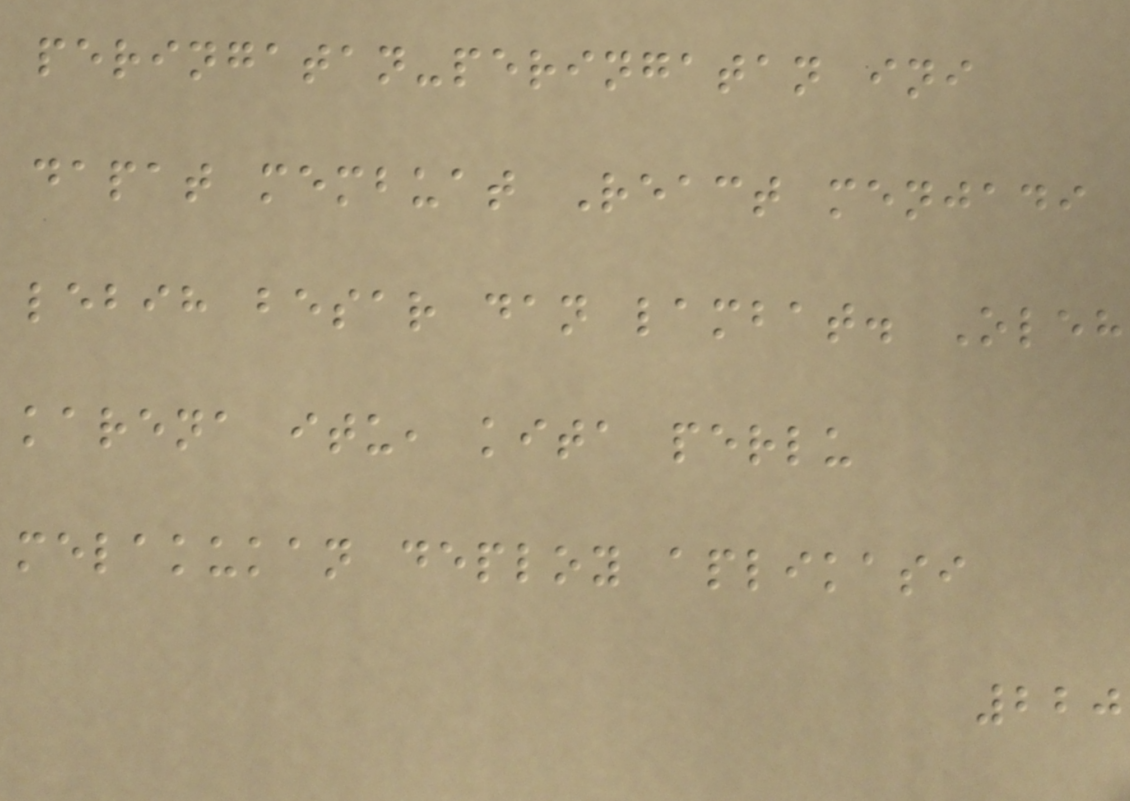peringatan-peringatan ini
dapat membuat React menjadi
lebih besar dan lambat. Oleh
karena itu, kita perlu
melakukan deploy aplikasi
220
